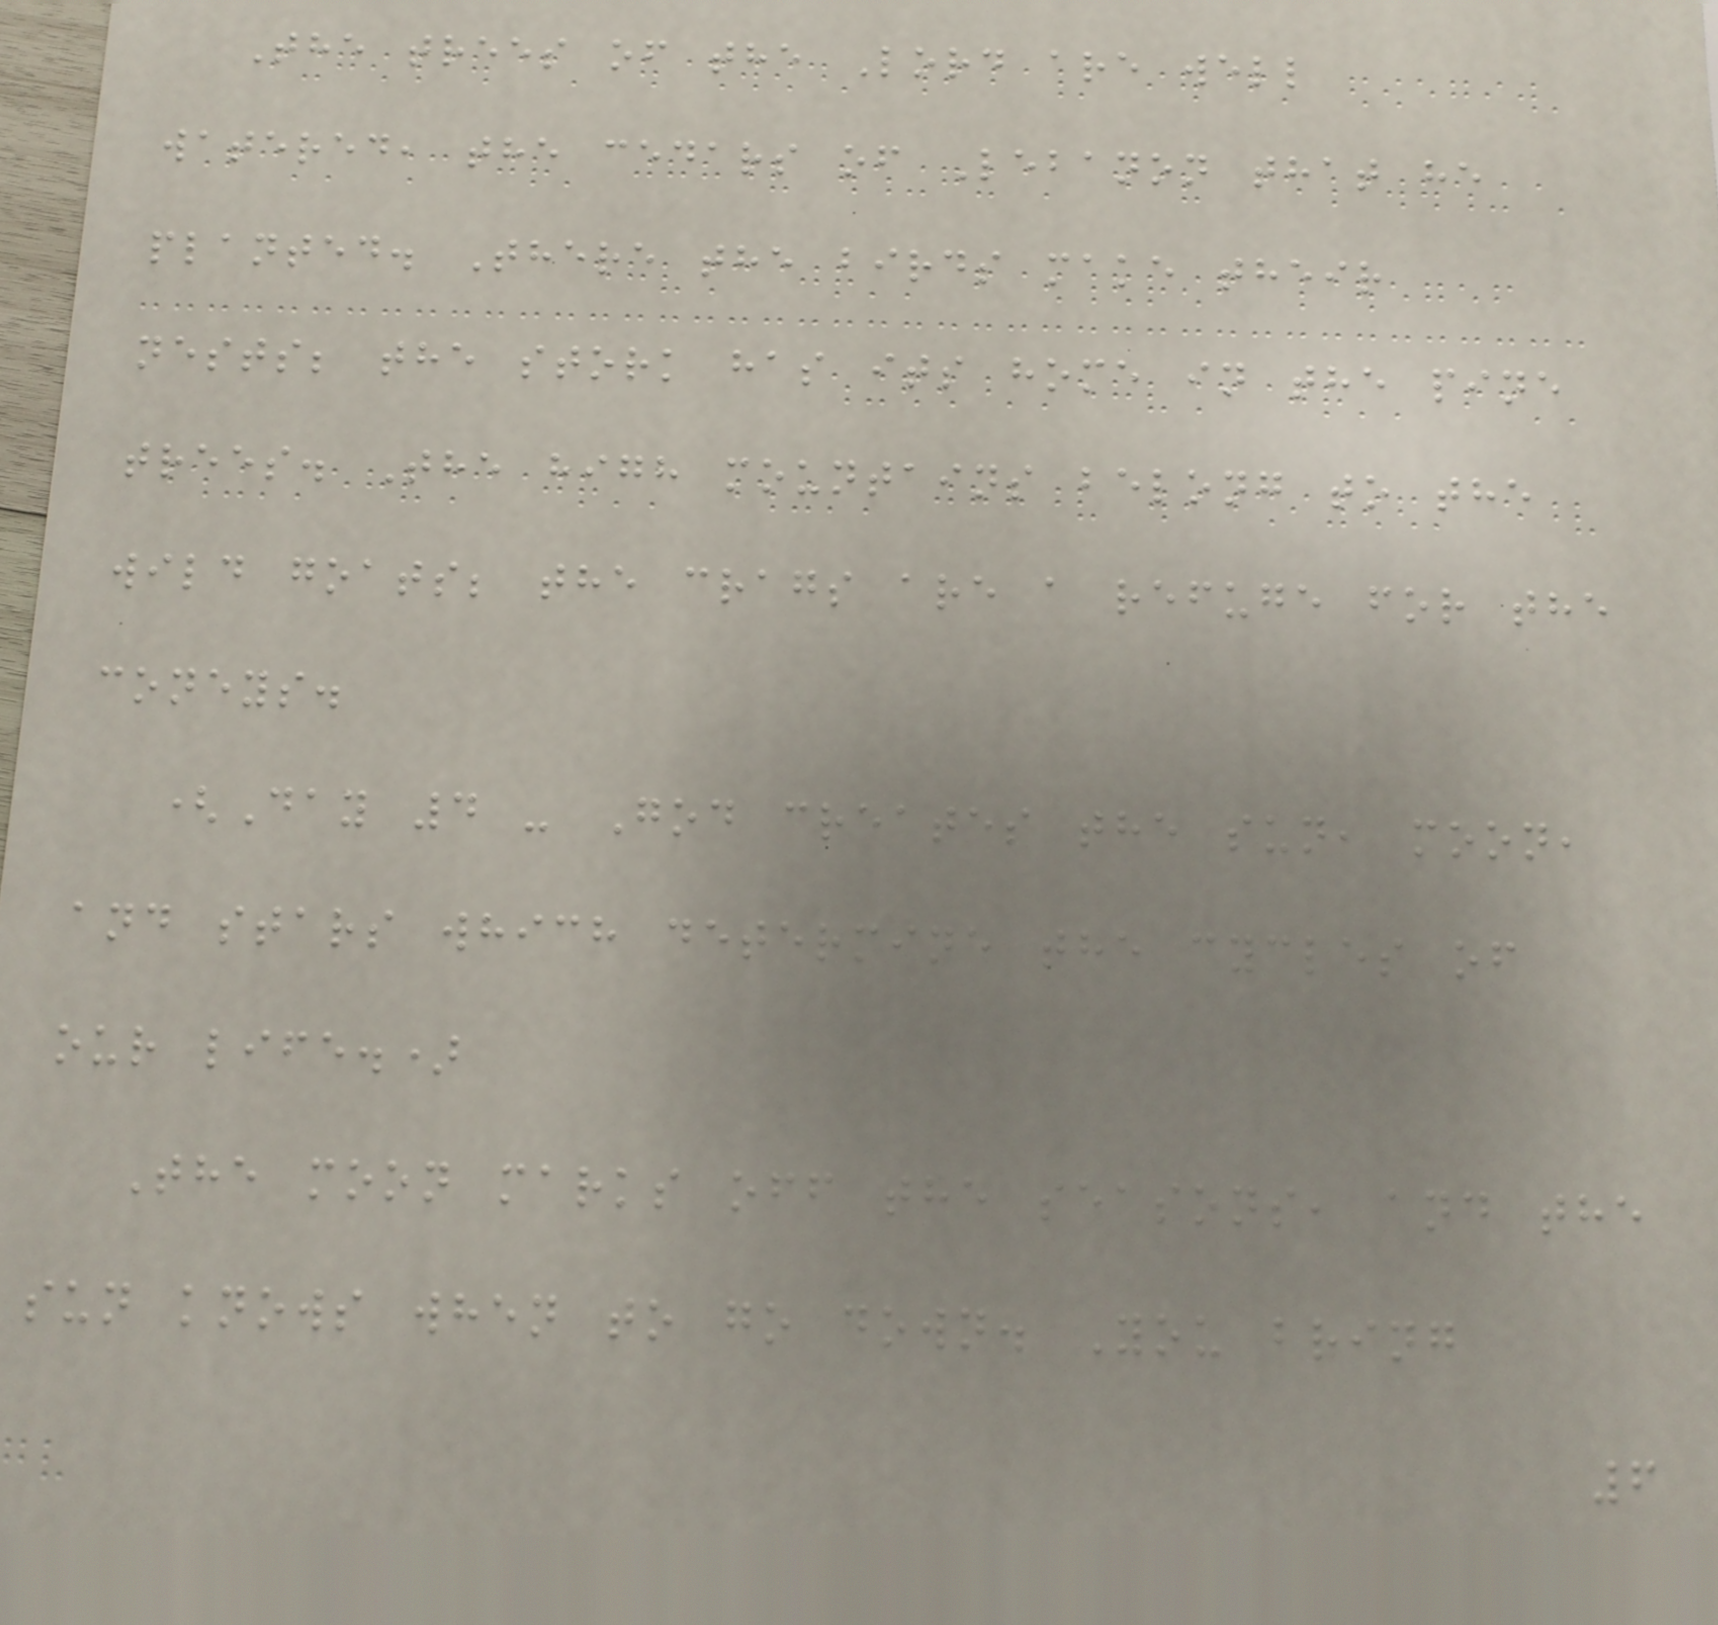The trees of the Lord are well
watered, the cedars of Lebanon that he
planted. There the birds make their
nests; the stork has its home in the pine
trees. The high mountains belong to the
wild goats; the crags are a refuge for the
coneys.
(Day 4 - God creates the sun, moon,
and stars which determine the cycles of
our life.)
The moon marks off the seasons, and the
sun knows when to go down. You bring
6
